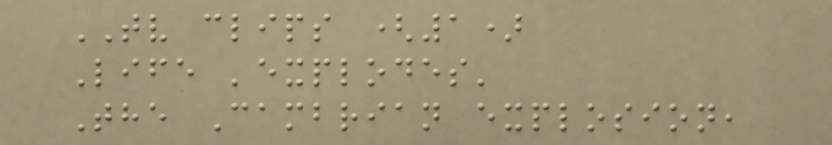TV clips (1)
Life 'explodes'
The Cambrian explosion,
